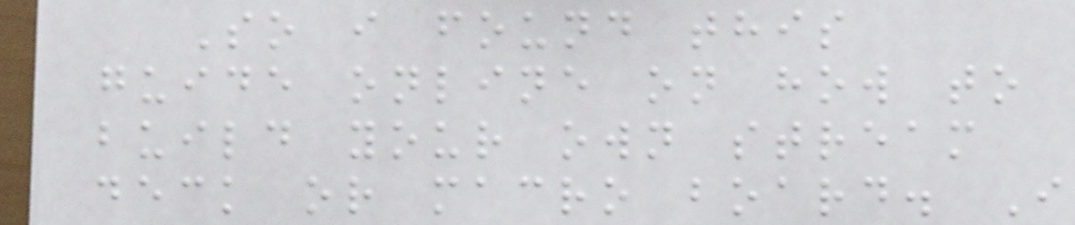So i found this
guide online on how to
build your own stream
deck or macro board. I
